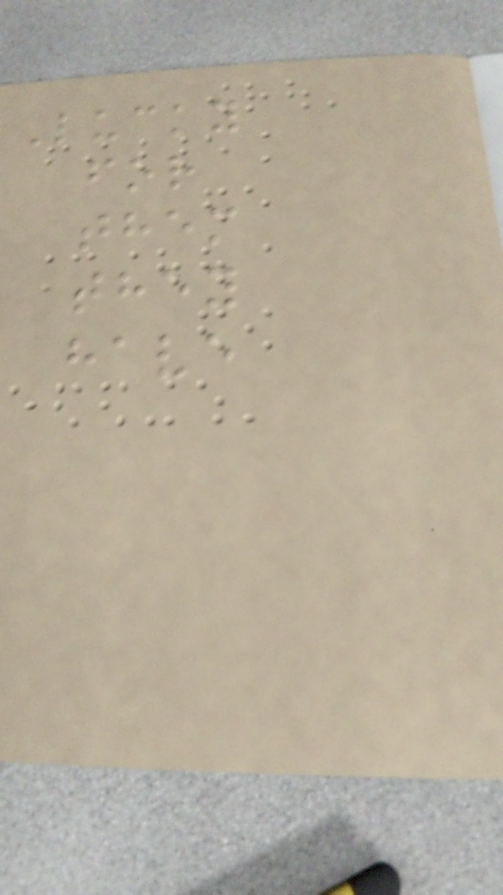Lucky
for
them
they
have
